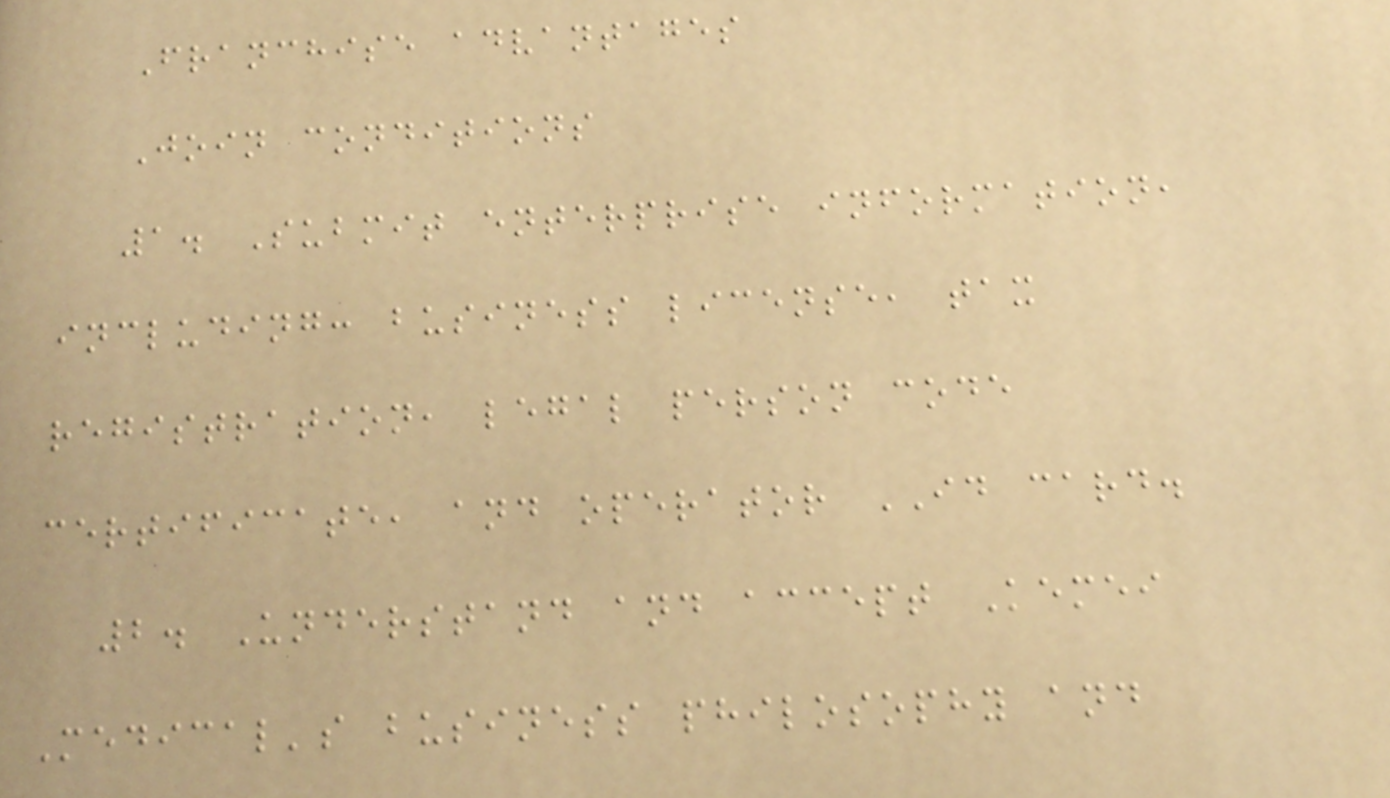Franchise advantages
Join conditions
1. Submit enterprise information,
including: business license, tax
registration, legal person code
certificate, and operator ID card.
2. Understand and accept Kemei
Medical's business philosophy and
